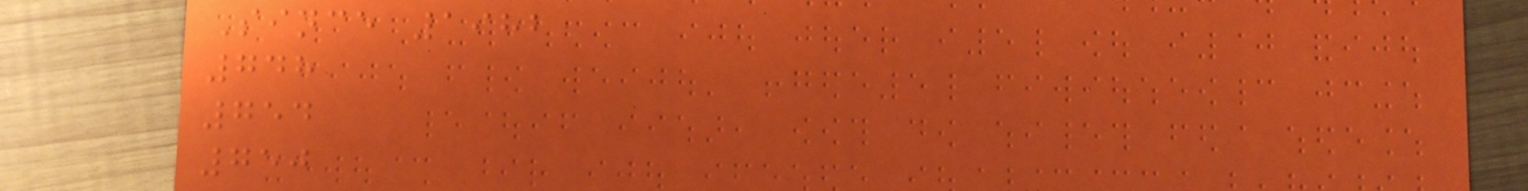Since 1982
748
754
750
